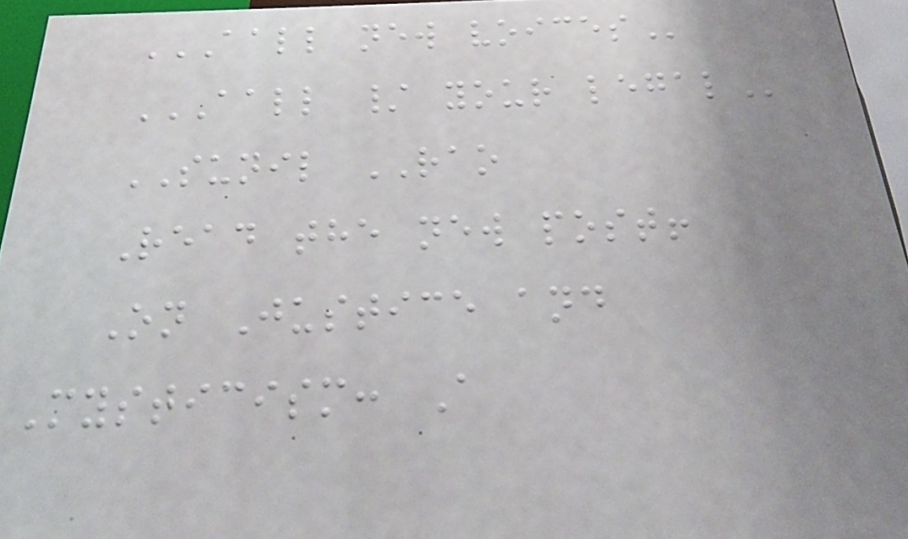AALL NEW VOICES
AALL / YOUR LEGAL
SUNIL RAO
Read the new post!
On Justice and
Mysticism: A
